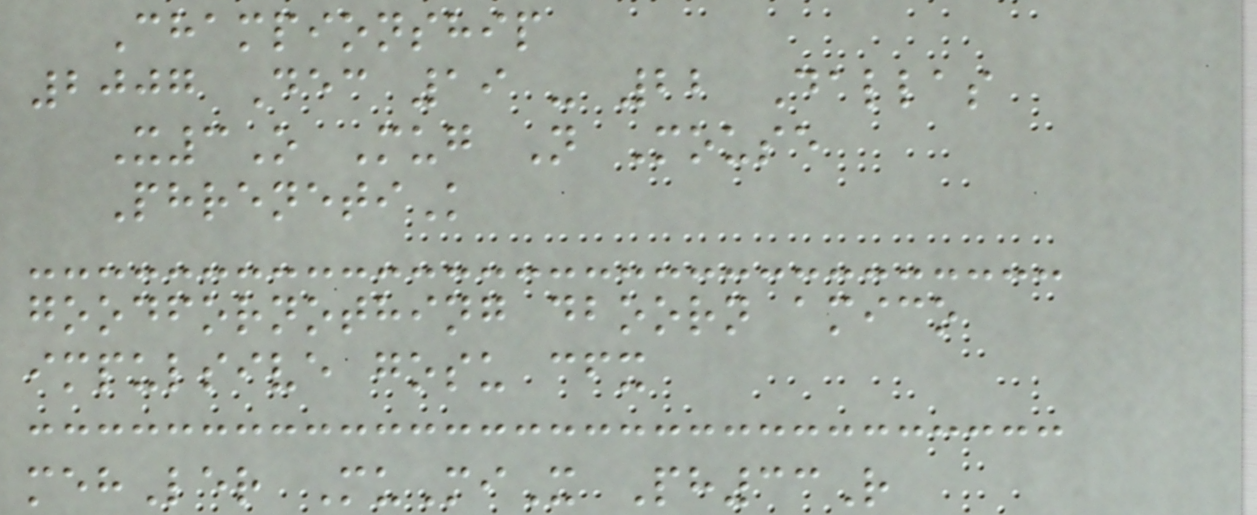Championship
2007 Dec 19 - 22 Dallas
X3O Mug N Mouse
PhrenetiK
goodfornothing dboorn amico
impulsive gosu cfx
mehLer MuMiX Ph33R
